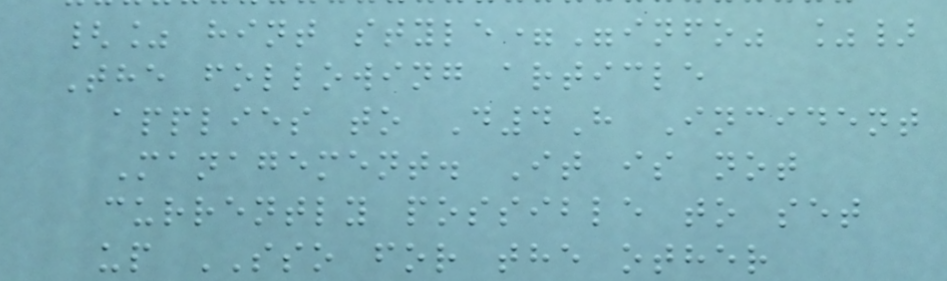{% hint style="info" %}
The following article
applies to D4H Incident
Management. It is not
currently possible to set
up SSO for the other
